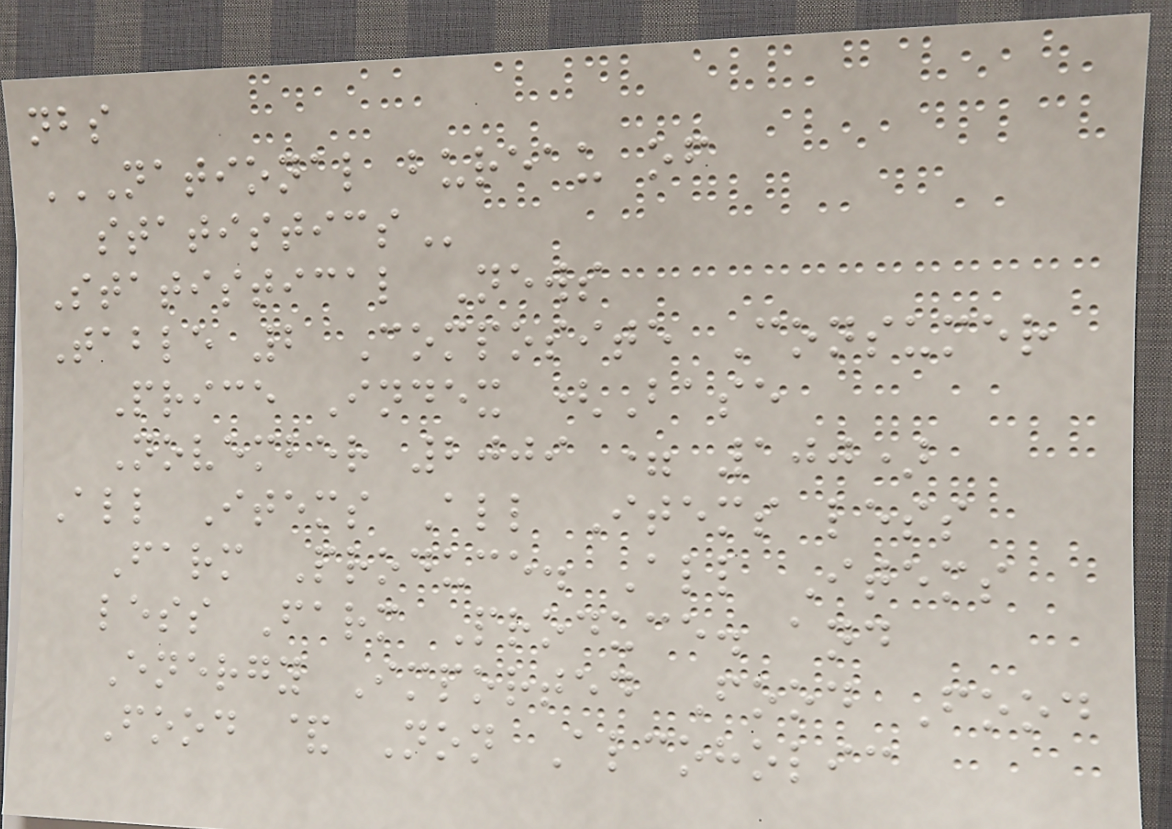nbs
NATIONAL BUREAU OF
STATISTICS
Statistical News
Table 2 Composite Consumer
Price Index (Base
November 2009 = 100)
All Items All Items less
Farm Produce. All Items
less Farm Produce. and
Energy Imported Food Food
Food & Non Alcoholic
